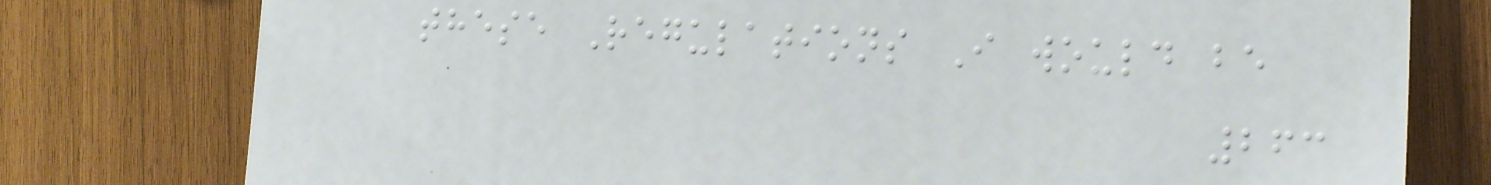these Regulations I would be
263
